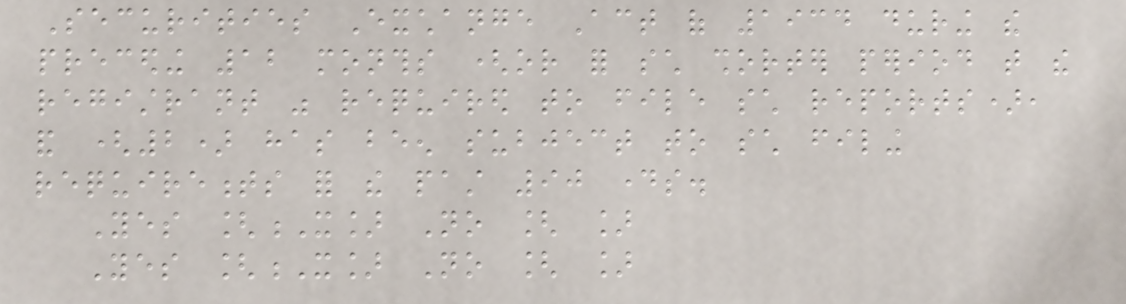Securities Exchange Act of 1934 during the
preceding 12 months (or for such shorter period that the
registrant was required to file such reports),
and (2) has been subject to such filing
requirements for the past 90 days.
Yes [X] No [ ]
Yes [X] No [ ]
